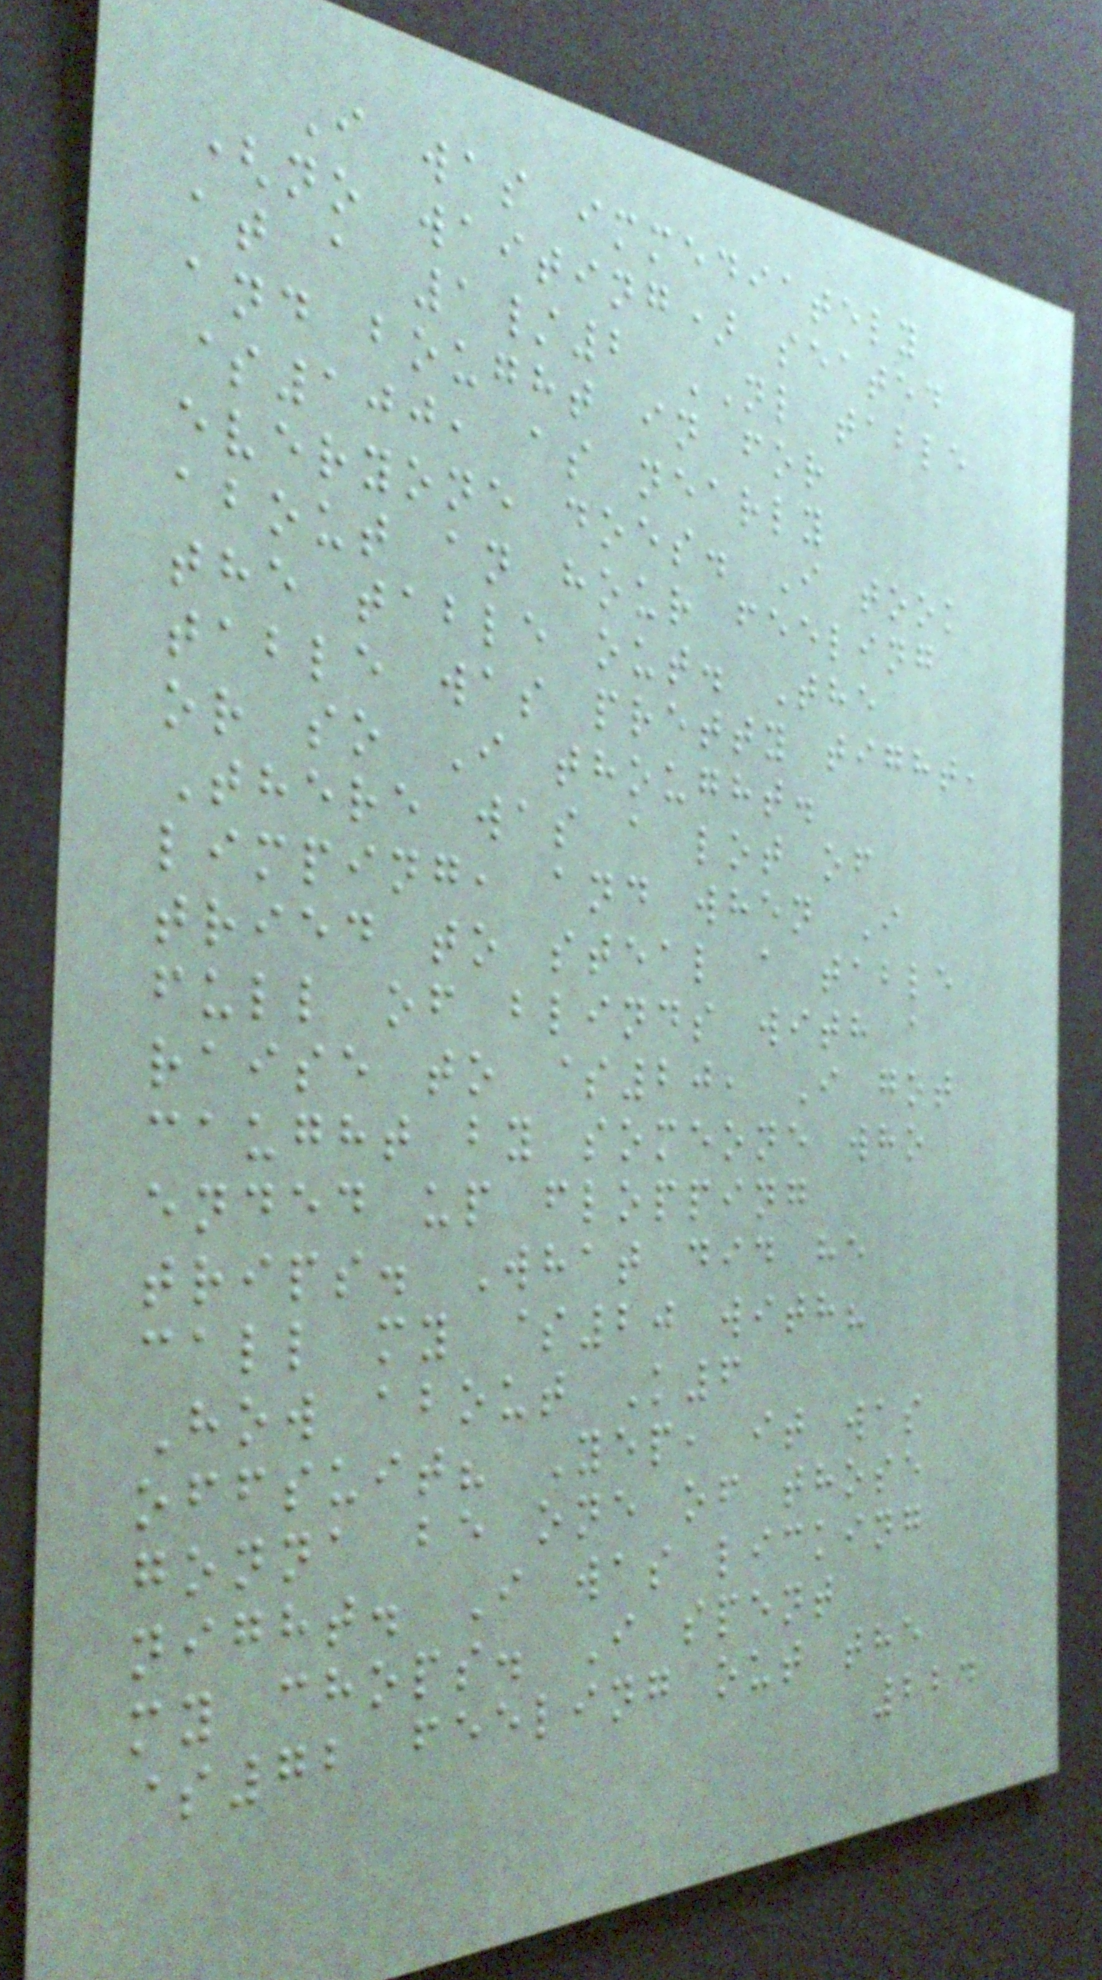I was immediately
(no waiting) seated
at a 1/2 NL table
and bought in for
$100, as nearly
everyone does. I took
about an hour feeling
the table out. The
table was pretty tight,
or so I thought.
There was a lot of
limping, and when I
tried to steal a table
full of blinds with a
raise to $20, I got
caught by someone who
ended up flopping
trips. What did he
call my $20 with?
How about K6
offsuit? Yep, it was
gonna be one of those
night. I was licking
my chops. I spent
$72 feeling out the
224
